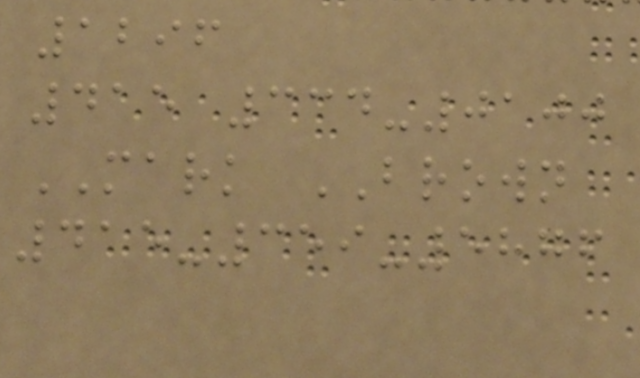1296
415 334-0100
MARK BROWN
415-359-5876
